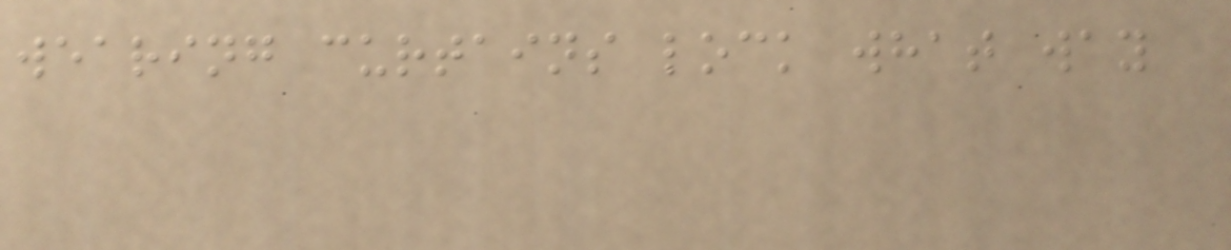wearing curtains lock what way
